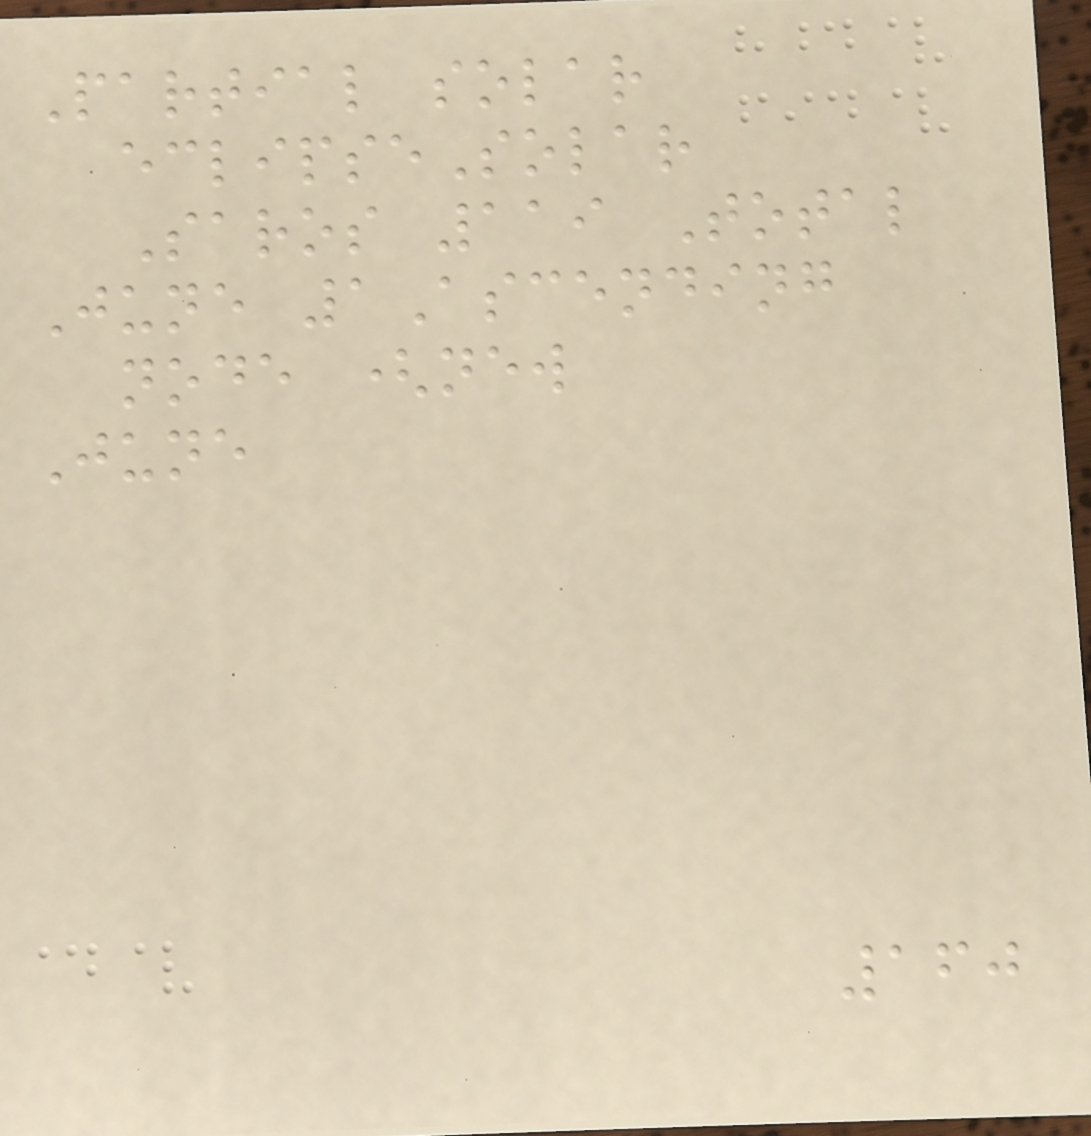Partial solar
eclipseSolar
Saros 119 Total
June 1Ascending
node (new
June
160
